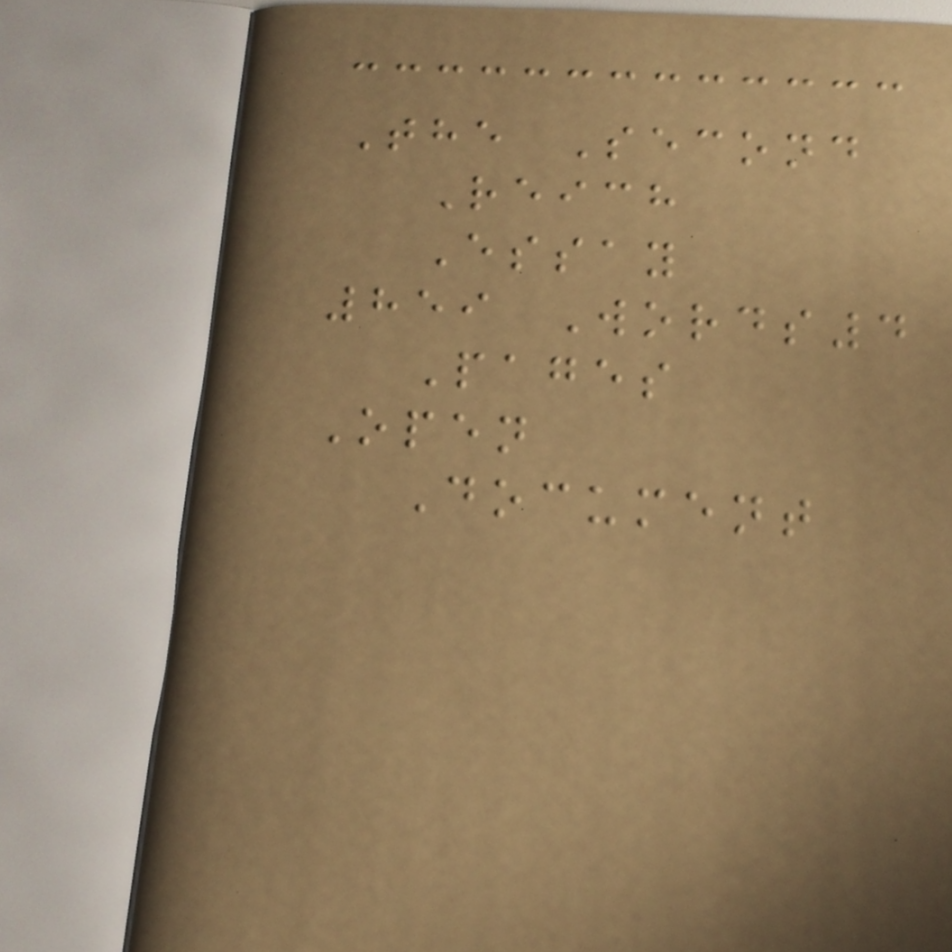The Second
Reich
Essay
859 Words4
Pages
Open
Document
